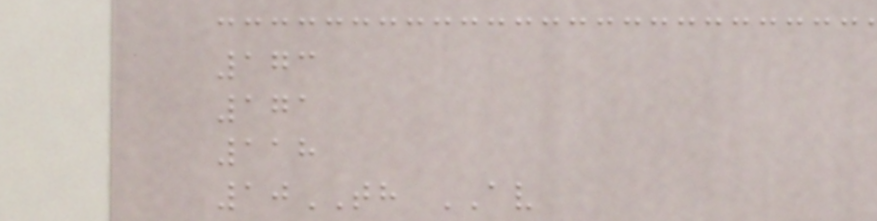173
171
118
10TH AV
